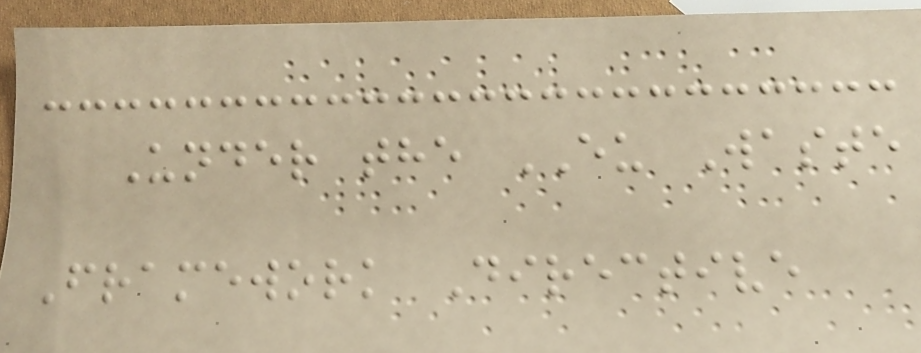Under the EU Waste
Framework Directive
